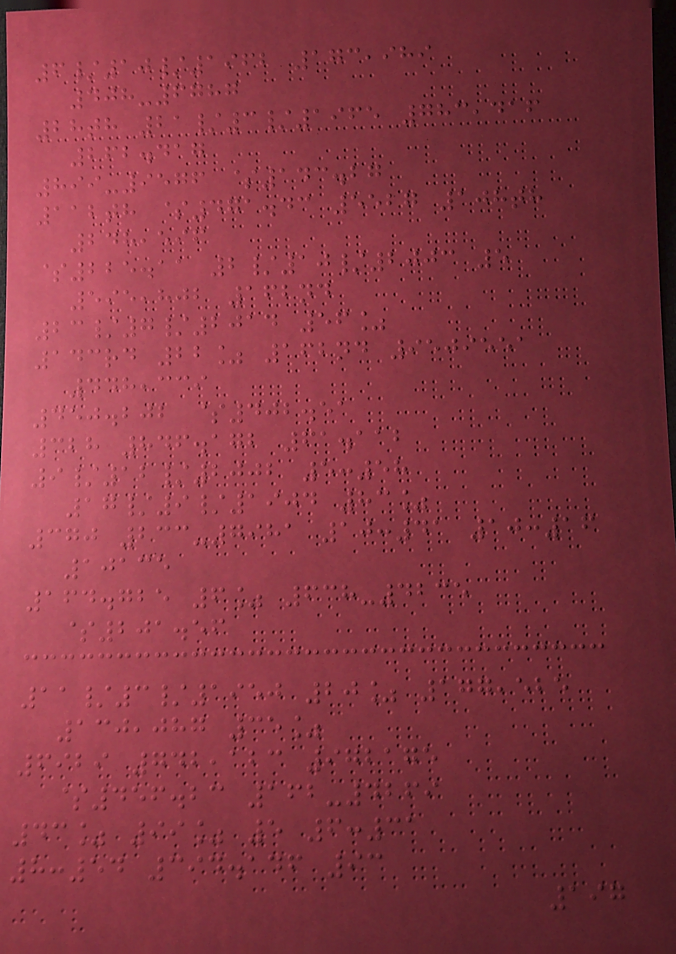6/10/1962 173,989
408-6787
28th 21/3/1965 783,416
262.417
899-9576 $143.27
112th $471.43 5527 108th
248,596
$225.11 2/10/2003 5
595,802 162nd
23/7/2014 56%
143rd 22% 162nd 9509551
448,339
450.202 $402.51
328 846.172 61.112
9/12/2002 5:58
17/9/1904 83%
370 233-7981 10:41 10:16
10135
164.725 6% 638-4235
$201.56
11/3/1950 20% 177,525
130,087 35%
6929 742,123 972175
$456.23 162-4269
43% 99% 5 6:31
8:54 394.146 93
197
